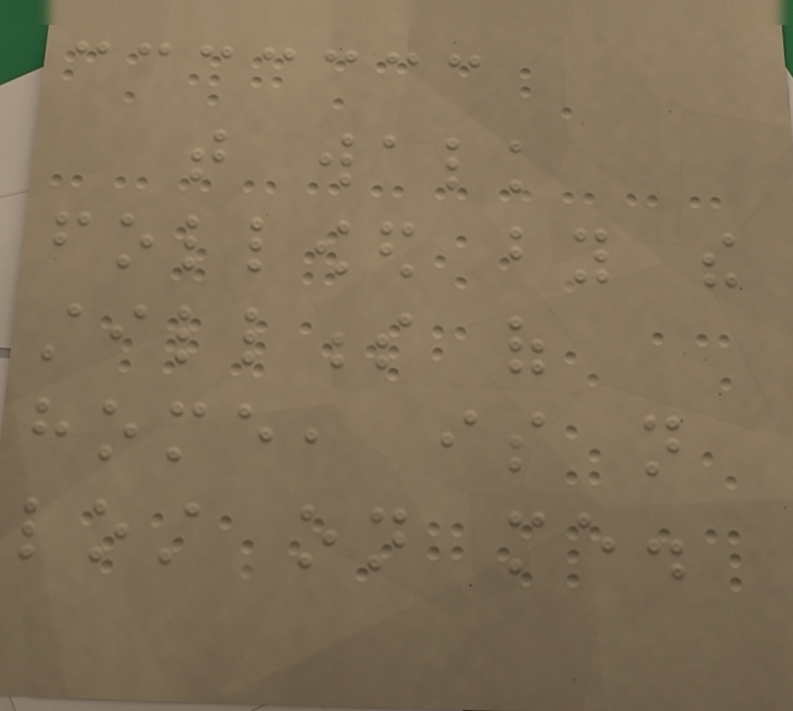that walk
followed by the
stillness of
home, is not
lost on me.
